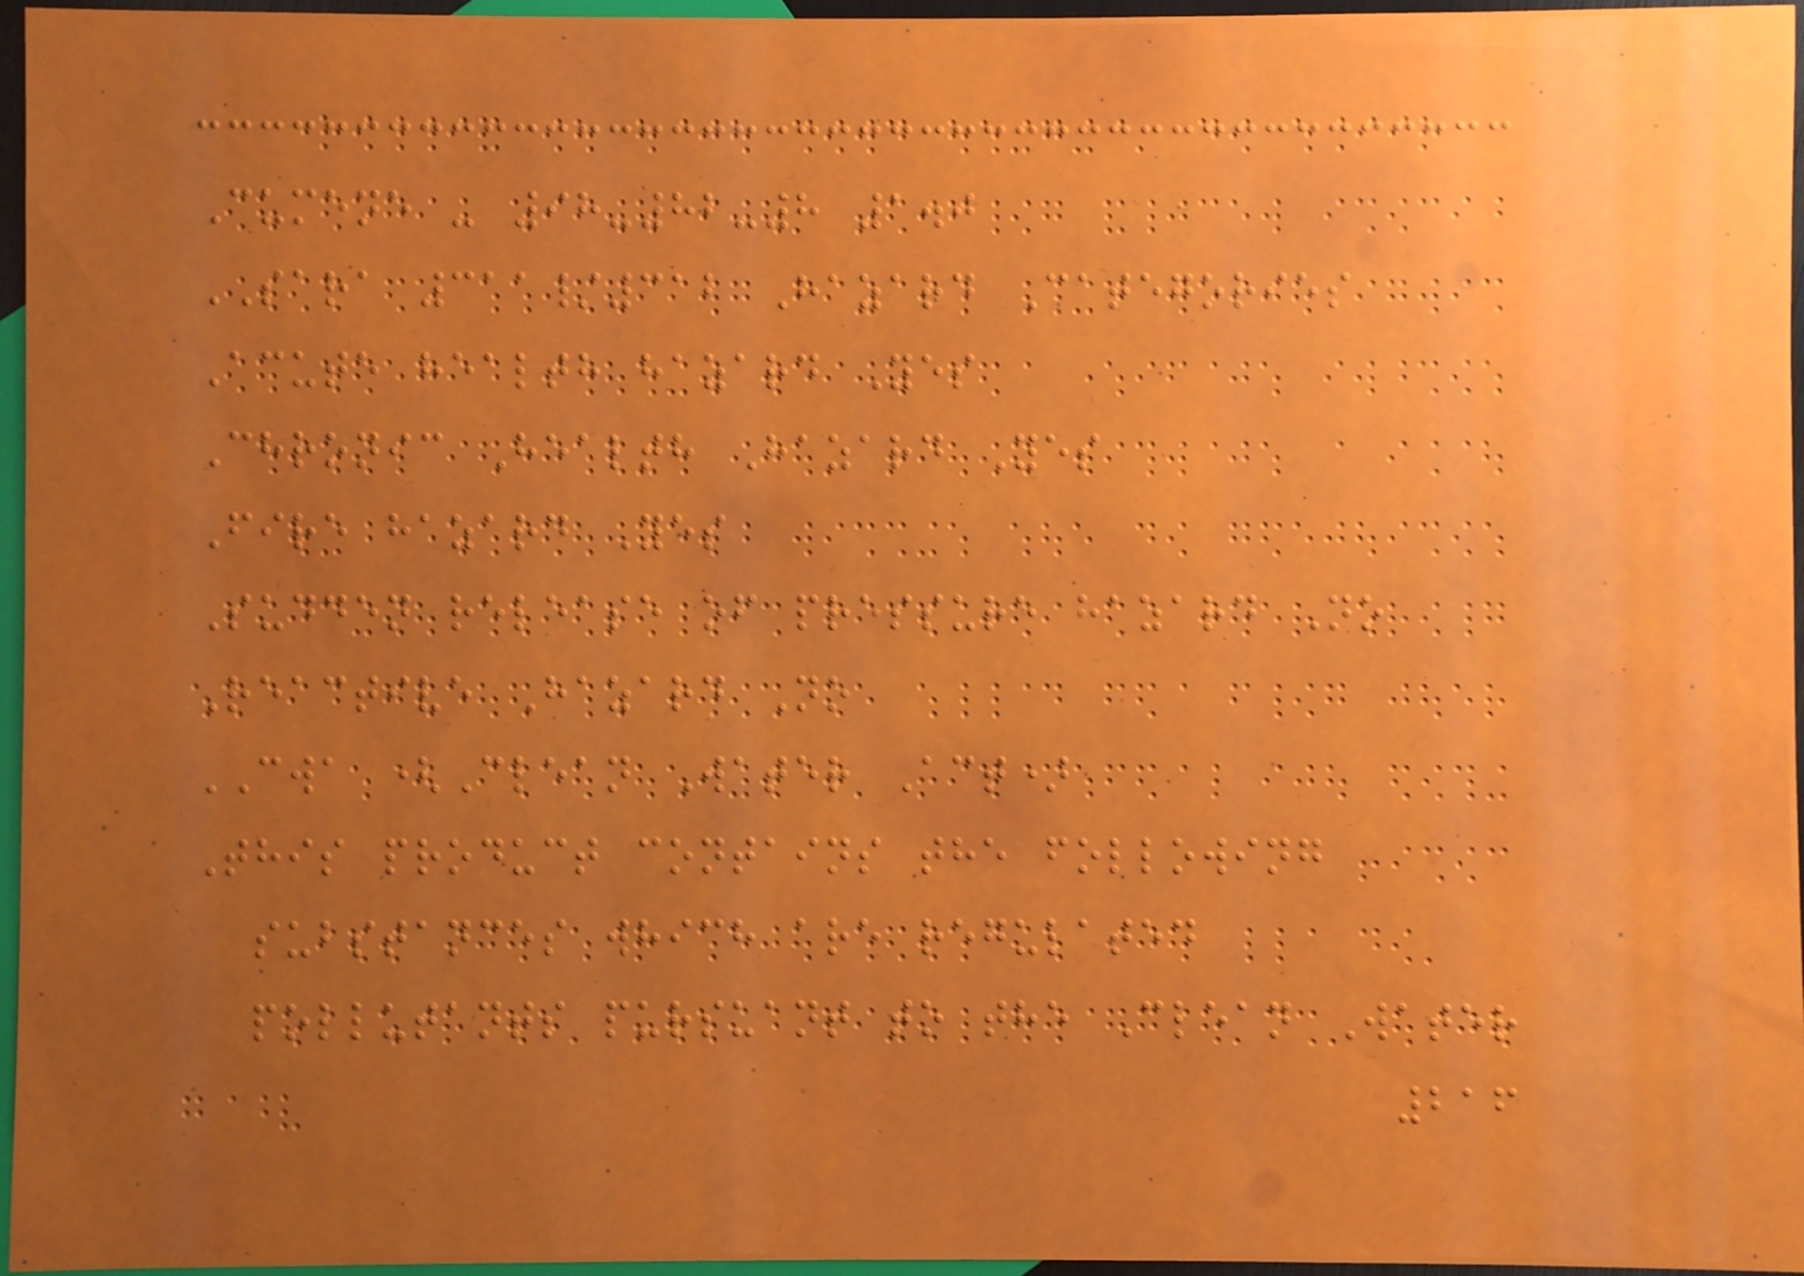Cumene - 98-82-8 1.0
SARA 311/312 Hazard Categories
Acute health hazard Yes
Chronic Health Hazard Yes
Fire hazard Yes
Sudden release of pressure hazard No
Reactive Hazard No
CWA (Clean Water Act)
This product contains the following
substances which are regulated
pollutants pursuant to the Clean Water
216
